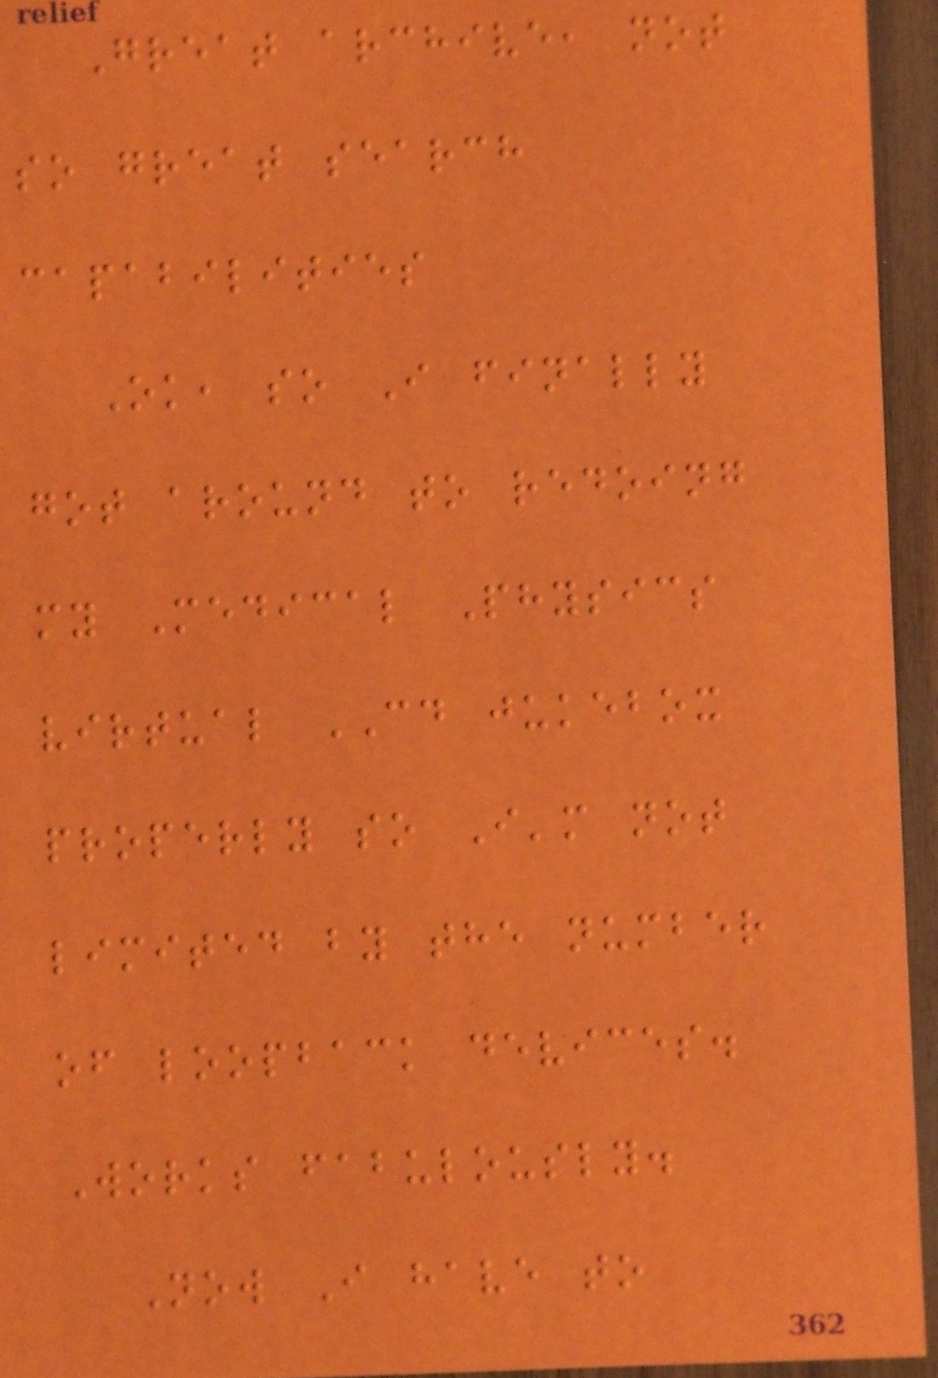Great archive, not
so great search
capabilities
Ok, so I finally
got around to redoing
my Medical Physics
virtual CD jukebox
properly so I'm not
limited by the number
of loopback devices.
Works fabulously.
Now I have to
